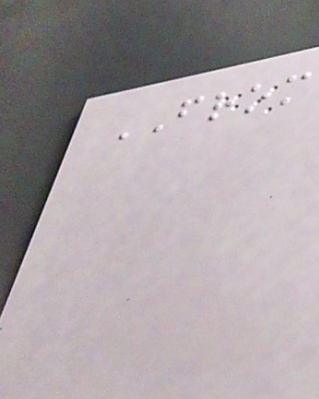FROM
